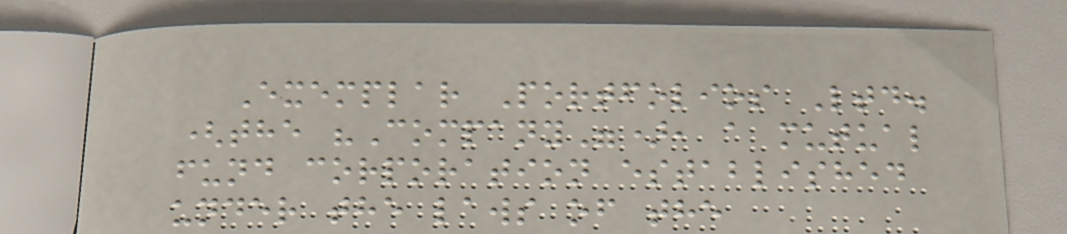Exemplar Portfolios Ltd.
(the "Company"), a mutual
fund corporation established
under the laws of the
